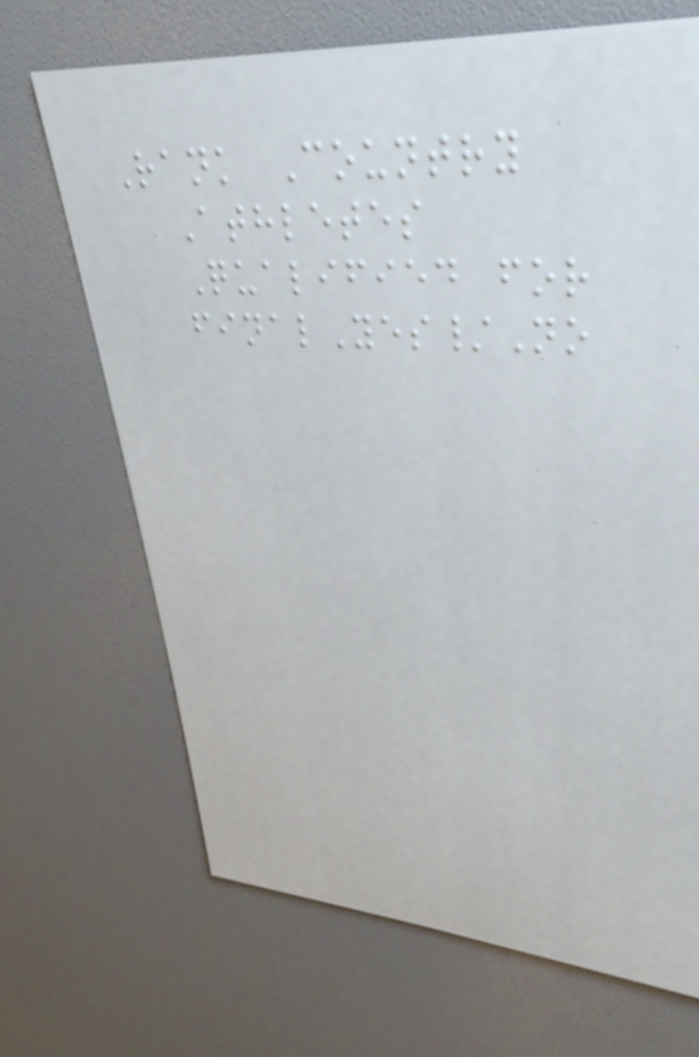Rank Country
Athletes
Qualified for
finalYes/No
